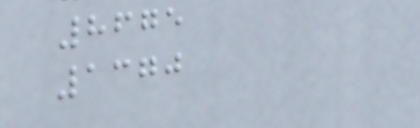8675
1370
